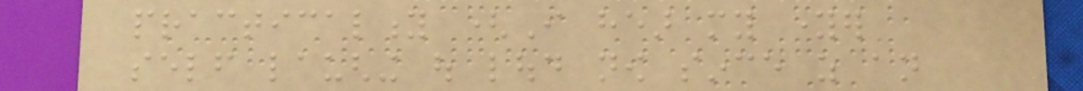practicality (I hear my younger
self laughing out loud now since as an
